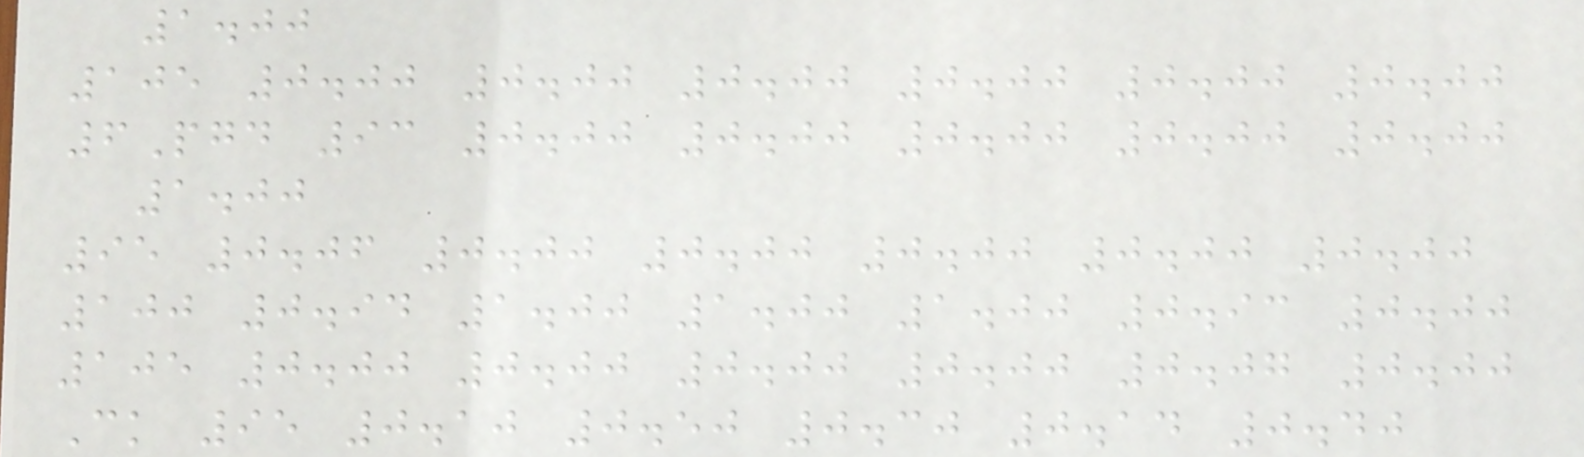1.00
105 0.00 0.00 0.00 0.00 0.00 0.00
6Pgd 93 0.00 0.00 0.00 0.00 0.00
1.00
95 0.06 0.00 0.00 0.00 0.00 0.00
100 0.94 1.00 1.00 1.00 0.93 0.00
105 0.00 0.00 0.00 0.00 0.07 0.00
Ck 95 0.10 0.50 0.30 0.14 0.40
